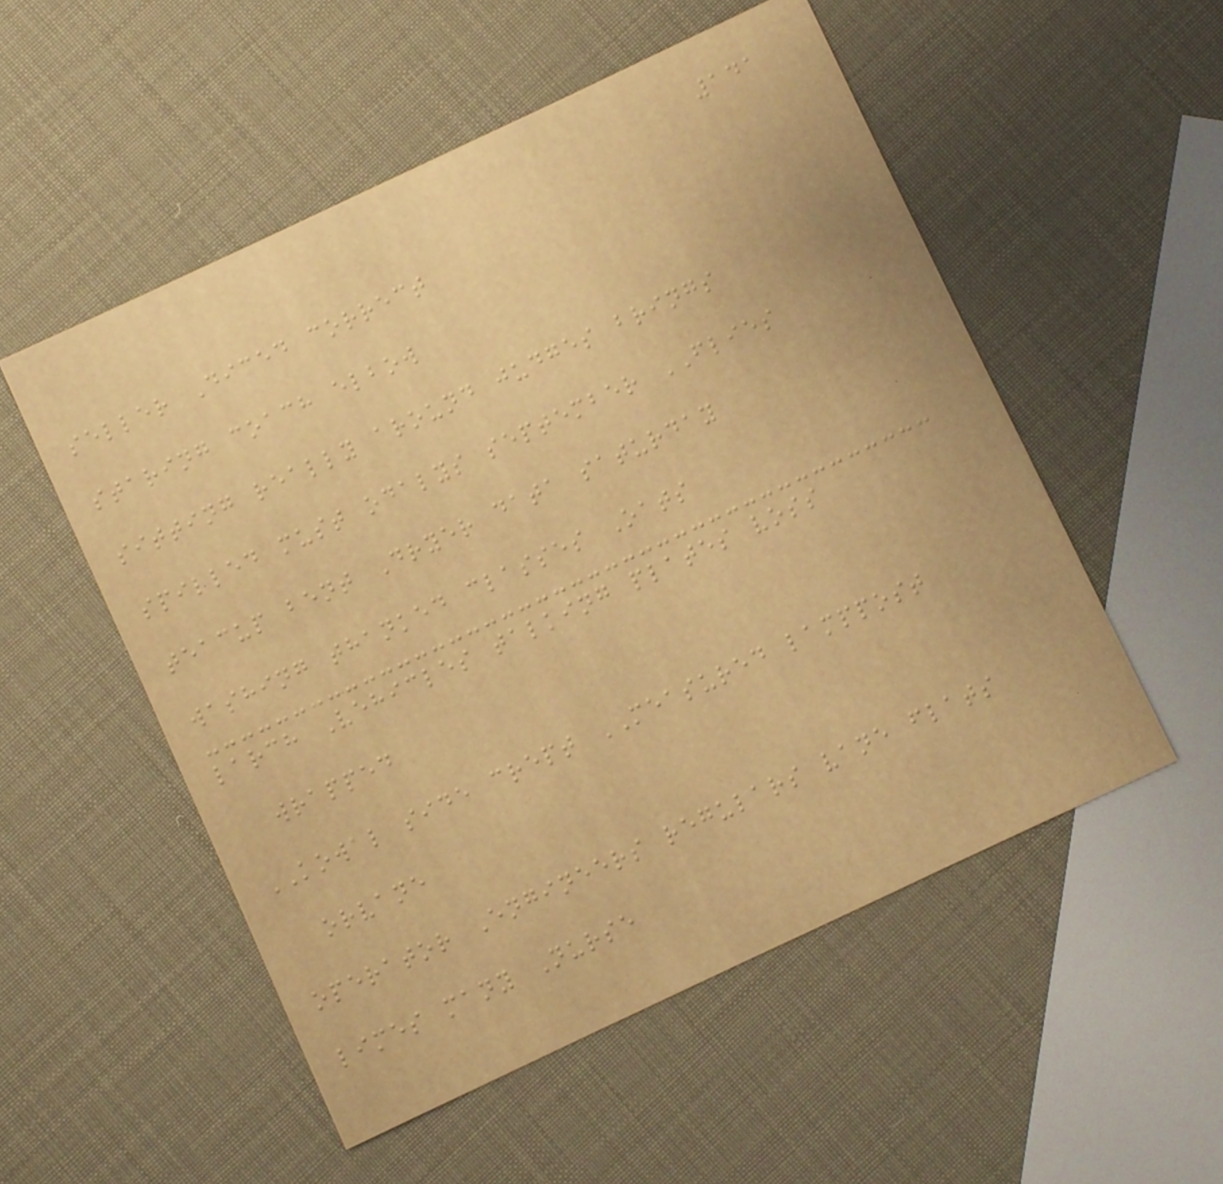141
seller Diced correct
staring coach elbow
sitting really around judges brings
spilled must odalys september FLIES
teacup bent Dryer data saturday
washing thanked classes Oats
larch Vehicles talking plates voss
wrapped
KOWAL side crept MEASURED lamppost
orvane
operator Engineers regulars vane flats
limes many Nurse
